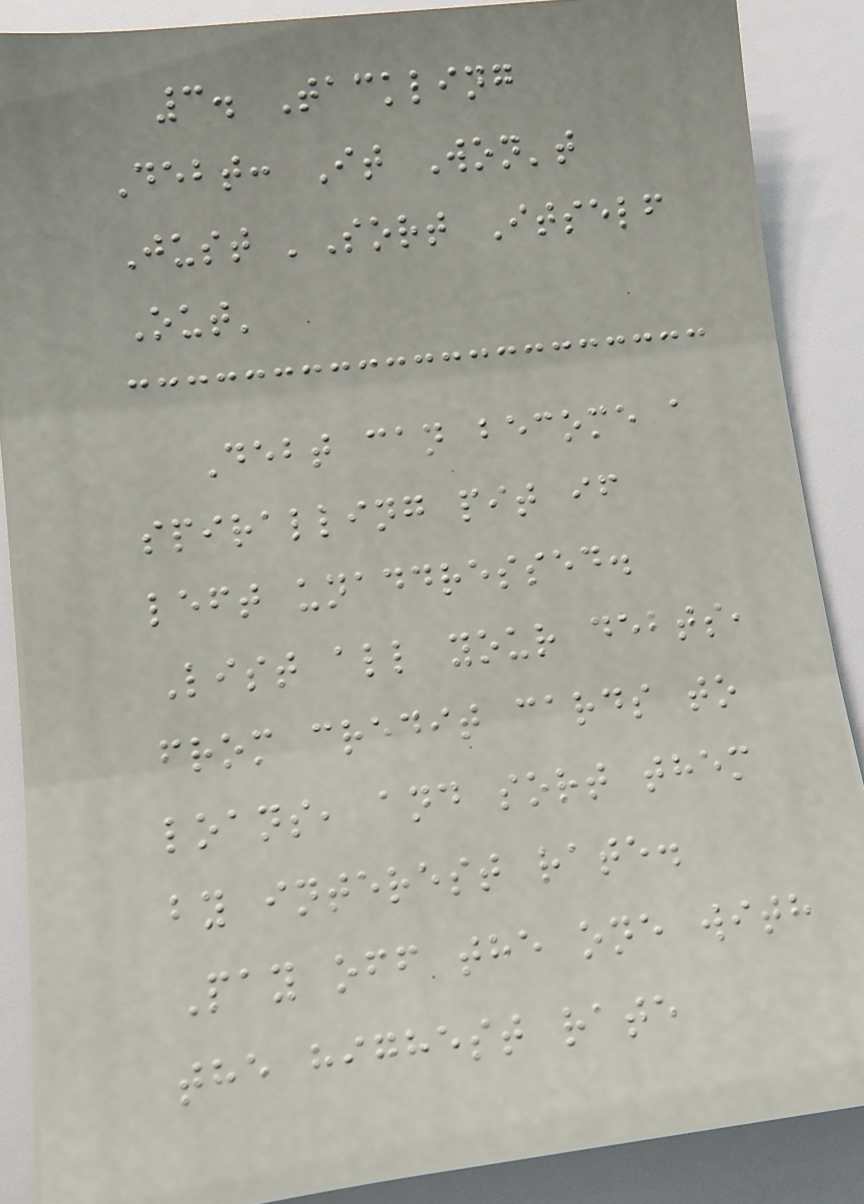3. Tackling
Debt: It Won't
Just 'Sort Itself
Out'
Debt can become a
spiralling pit if
left unaddressed.
List all your debts,
from credit cards to
loans, and sort them
by interest rate.
Pay off the one with
the highest rate
